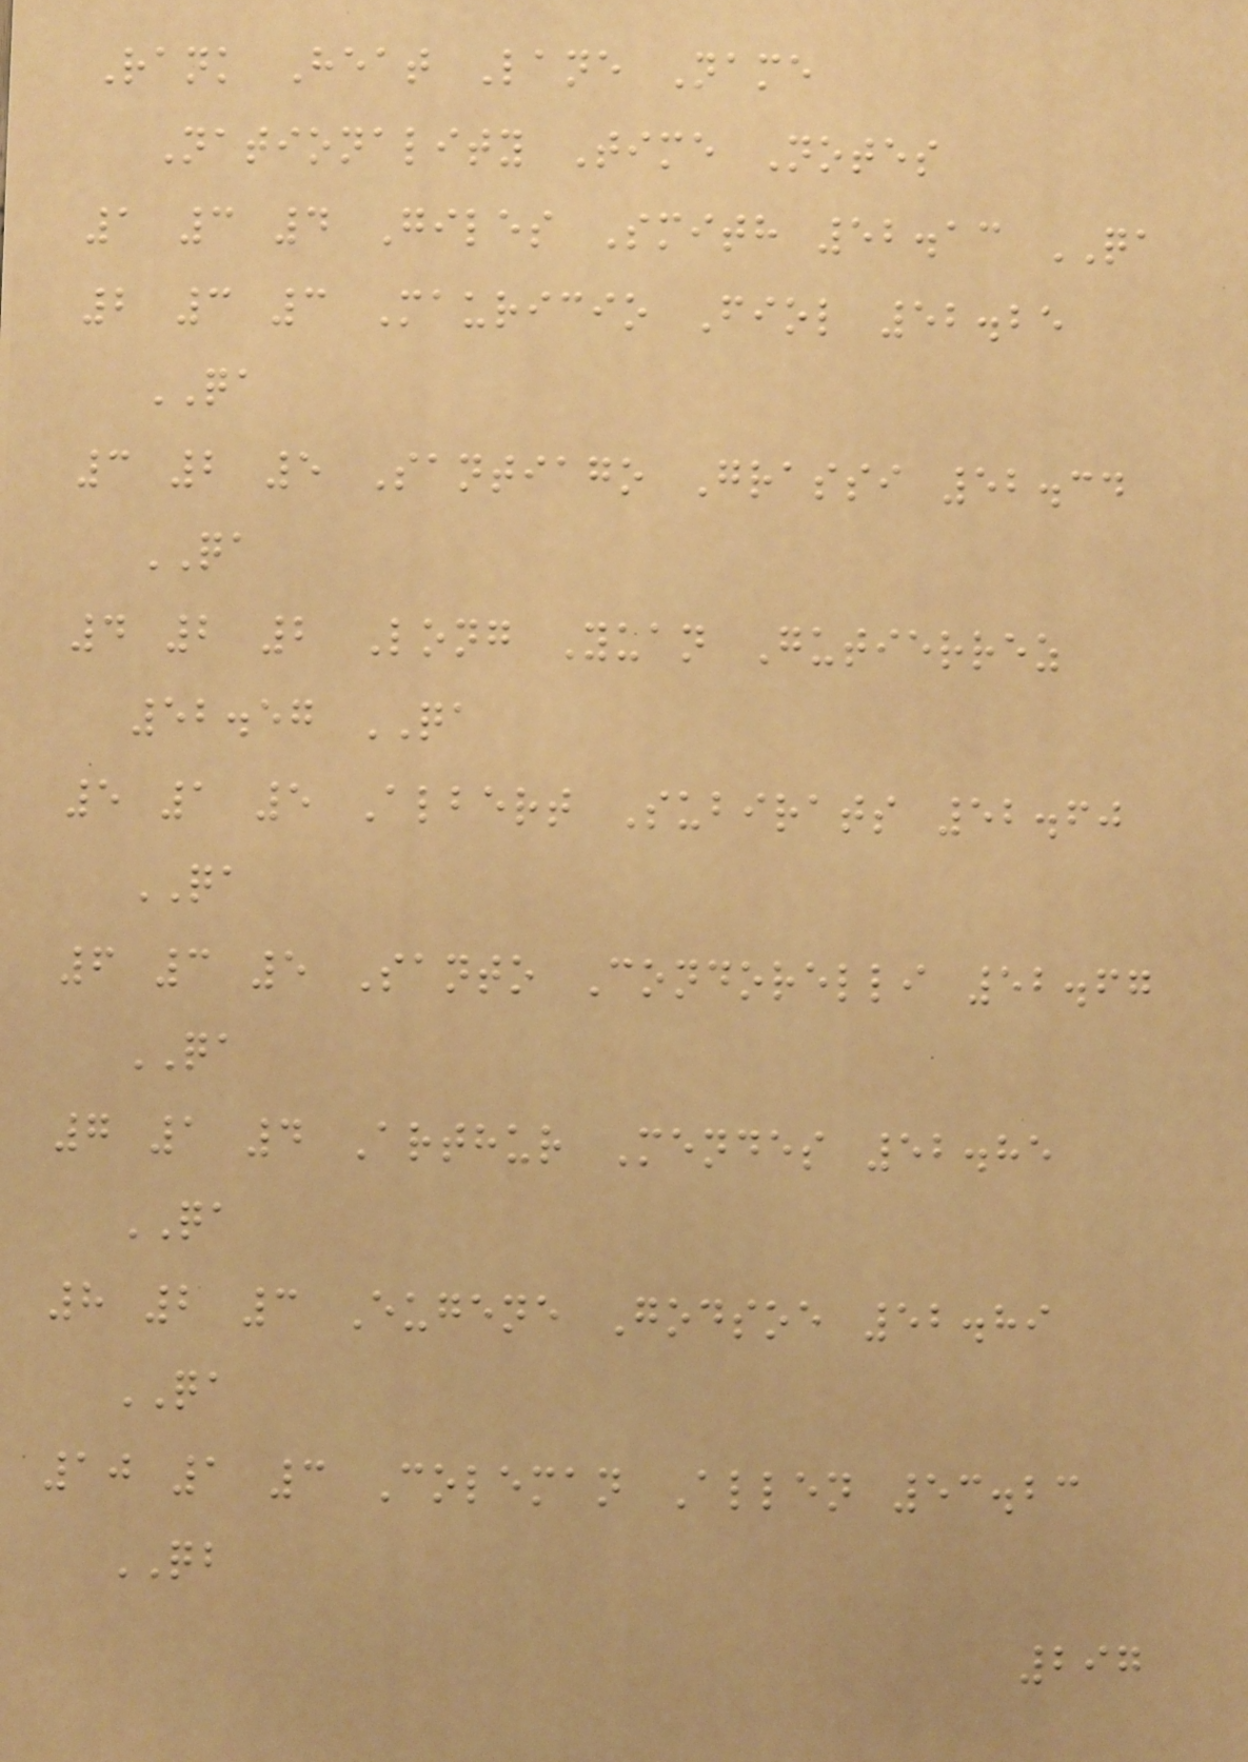Rank Heat Lane Name
Nationality Time Notes
1 3 4 Giles Smith 52.13 QA
2 3 3 Mauricio Fiol 52.25
QA
3 2 5 Santiago Grassi 52.34
QA
4 2 2 Long Yuan Gutierrez
52.57 QA
5 1 5 Albert Subirats 52.60
QA
6 3 5 Santo Condorelli 52.67
QA
7 1 4 Arthur Mendes 52.85
QA
8 2 3 Eugene Godsoe 52.89
QA
10 1 3 Coleman Allen 53.23
QB
297
